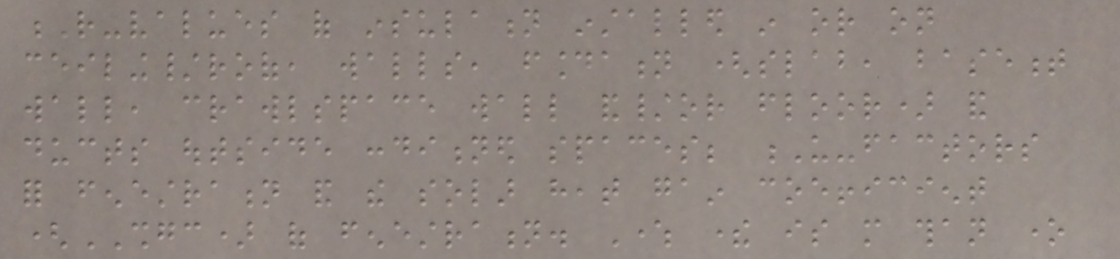R-values of insulation installed in or on
ceiling/roof, walls, foundation (slab, basement
wall, crawlspace wall and/or floor) and
ducts outside conditioned spaces; U-factors
for fenestration and the solar heat gain coefficient
(SHGC) of fenestration. Where there is more than one
